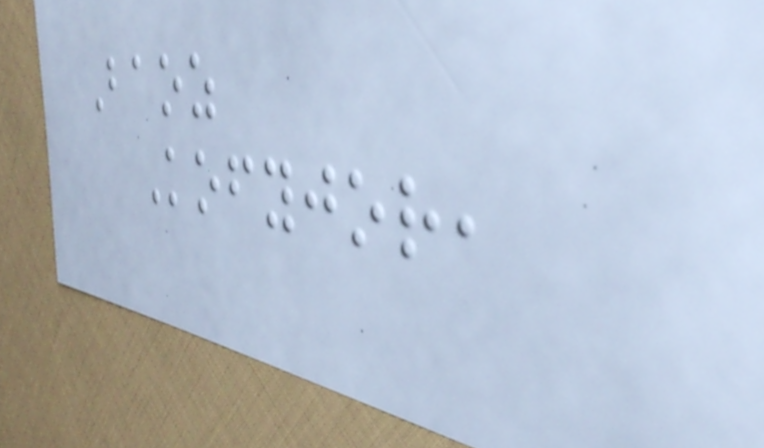Baoz
Kofyjor,
